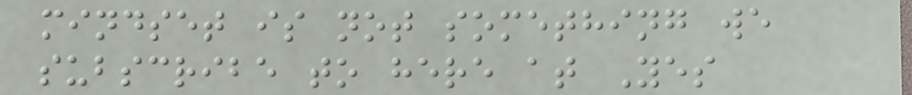mindset is not something we
subscribe to here at Yes
